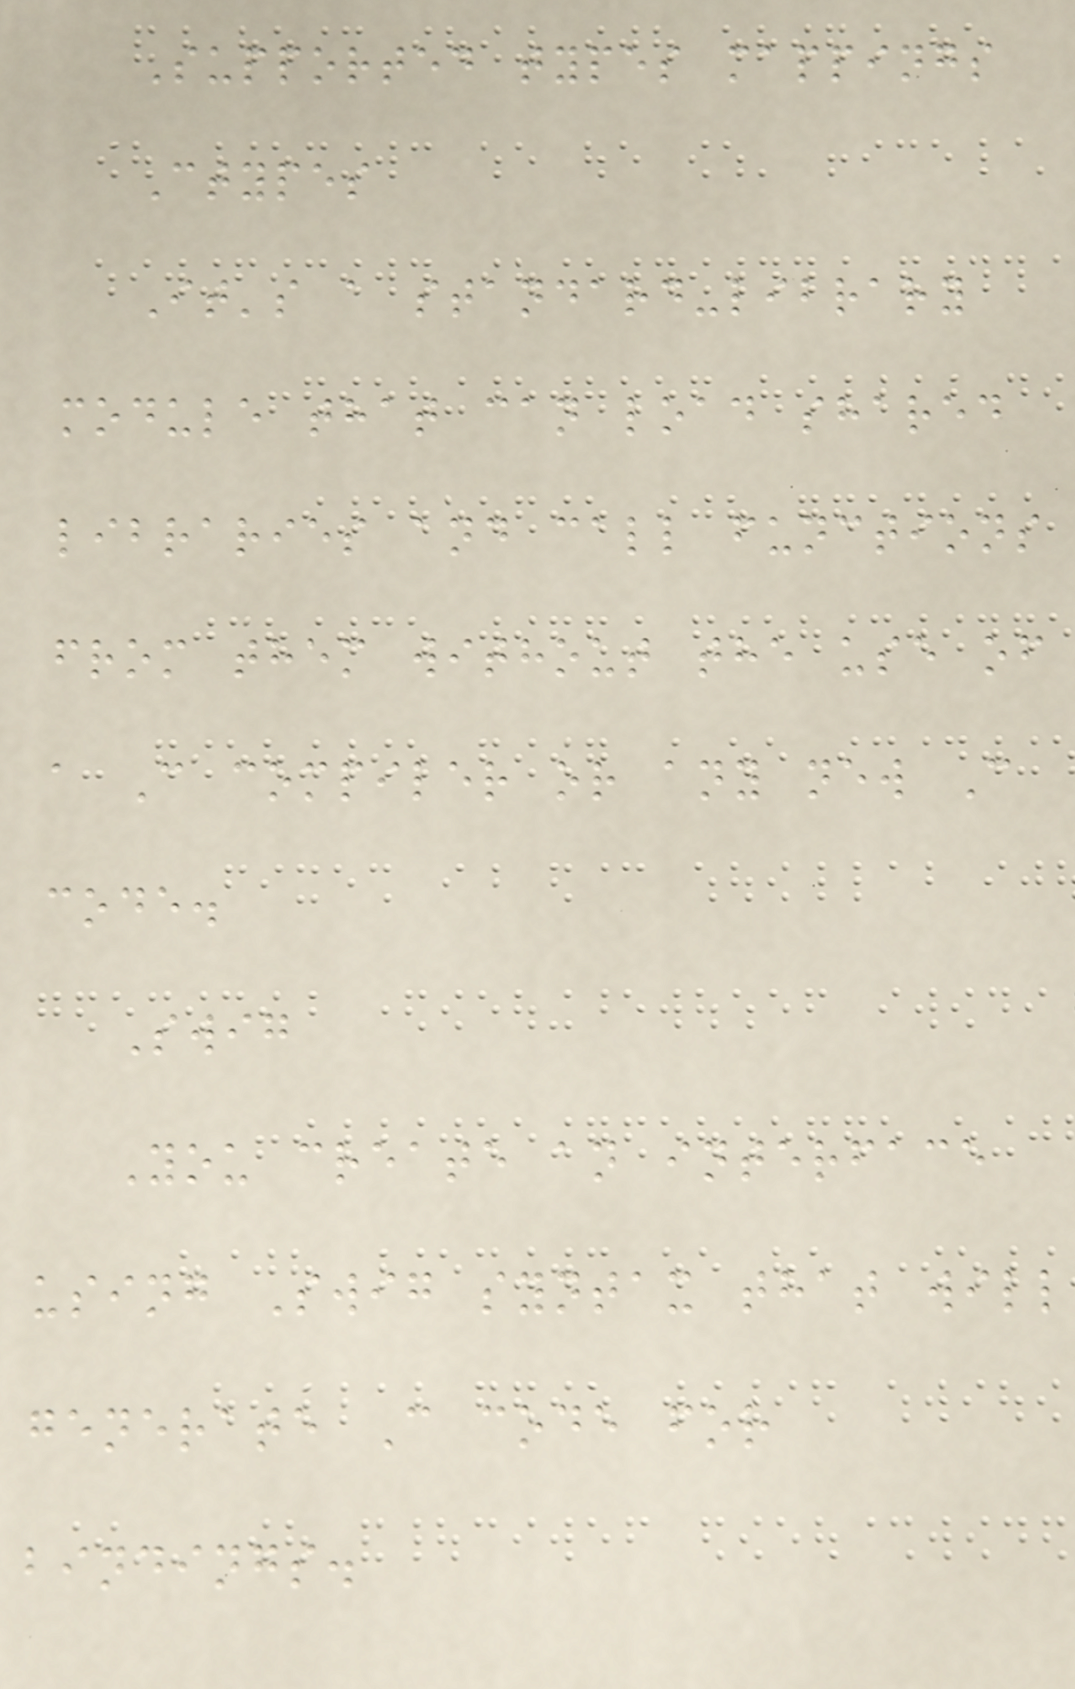Supported types mappings
Ctypes
It's a standard-library
module that can load shared
libraries and call functions
from them without the use of
a C compiler or any new C
code.
Swig
You create an interface
using Swig syntax that will
generate C code for
bindings.
